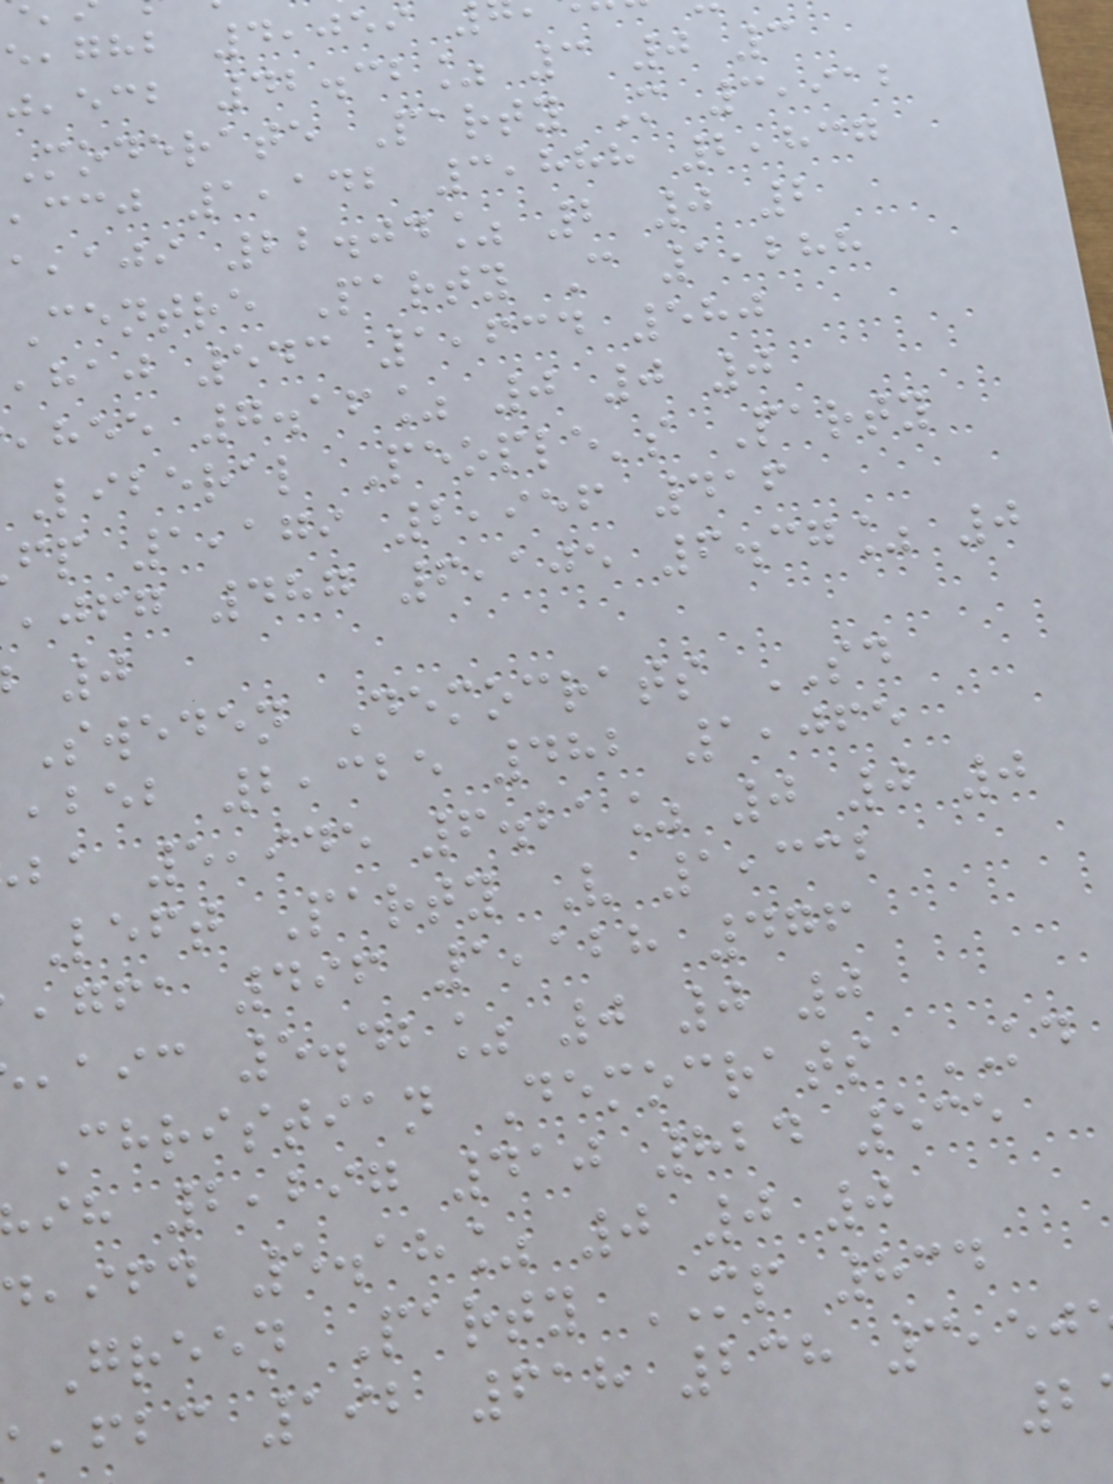,ghb 4,059
,ecb 42.32% 3 0 3
Moderate Party M 3,912
,ccj 1,142 3,888 2,837
,aji 22.04% 2 0 2
Centre Party C 1,288
,haj 543 1,634 580
,hee 7.16% 0 0 0
Liberal People's Party
fp 1,179 2,956 416
,jfg 487 6,105 6.37% 0
Sweden Democrats SD
,beb 2,325 482 1,065
ba 5,945 6.21% 0 0 0
Left Party V 1,332
,gfa 496 1,128 476
,aic 5.42% 0 0 0
Christian Democrats KD
ih 2,297 410 824 535
,ifd 5.18% 0 0 0
Green Party MP 834
,fbc 192 618 238 3,50
